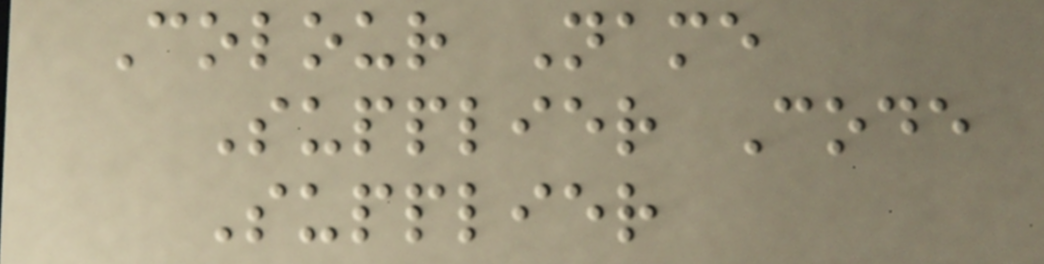Colour Name
Supplier Code
Supplier
